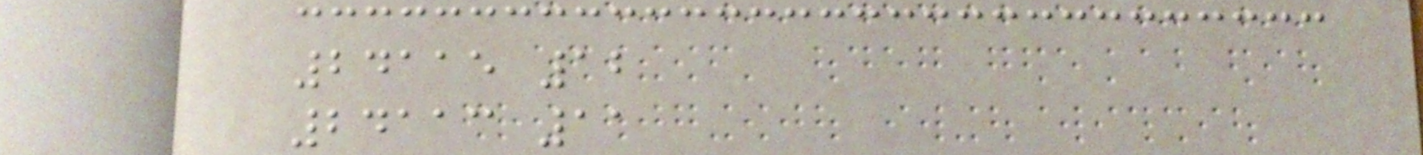24115 12
24113 11
